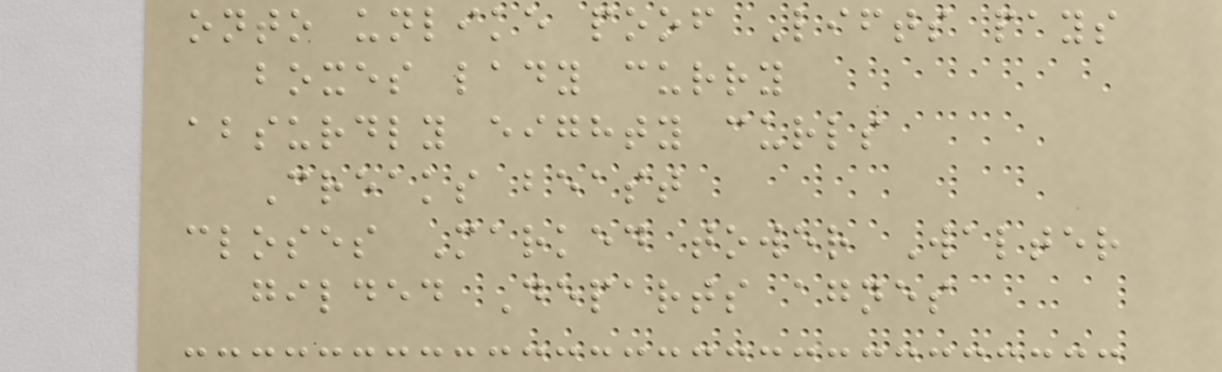onto unlike poof Lifts pays
boxes lady curry
absurdly eighty curls
Creaks beast
closes Marked tower Walter
gilded Departs agnes
